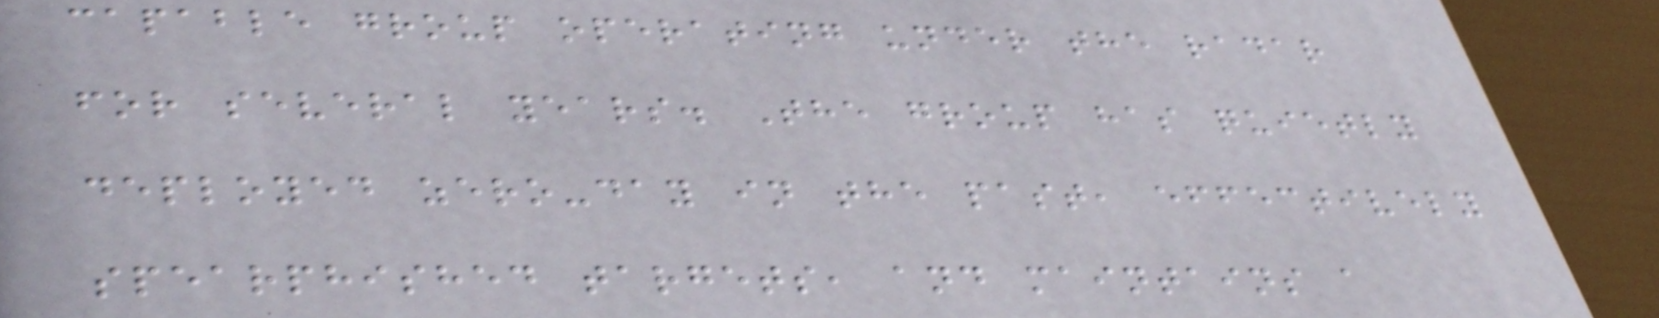capable group operating under the radar
for several years. The group has quietly
deployed zero-day in the past, effectively
spearphished targets, and maintains a
